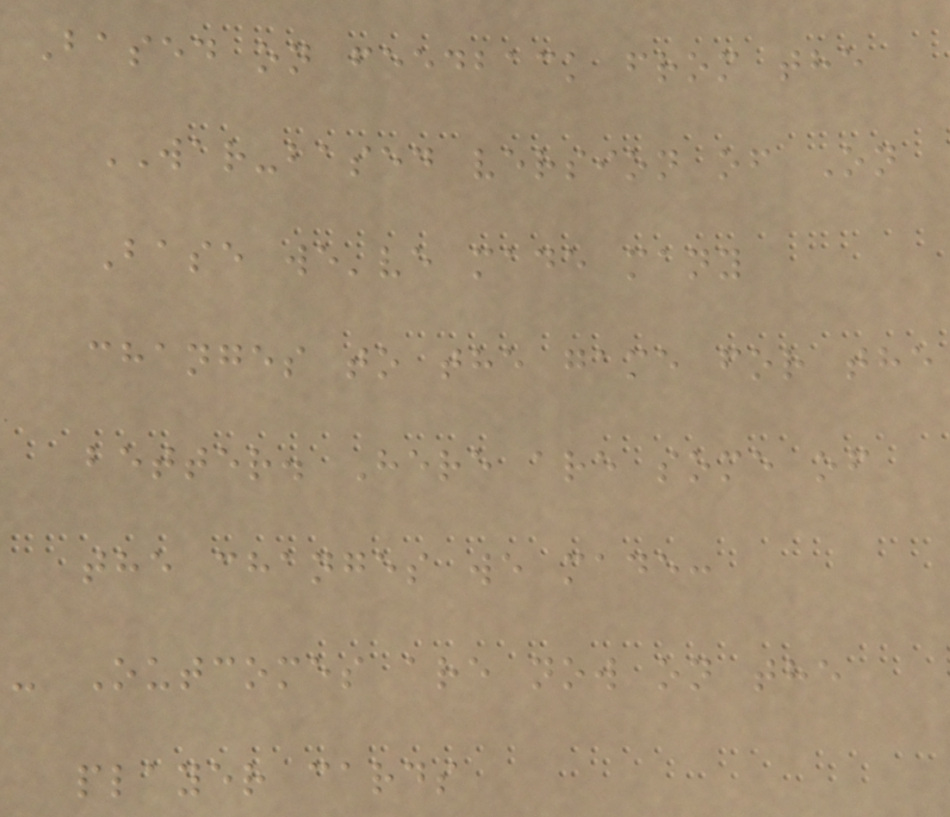Based on feedback from the
WAR-based version of On
Base we've made many
changes to the game for the
better. Here are some of
the changes we made:
- Outcomes are now on the
player cards
